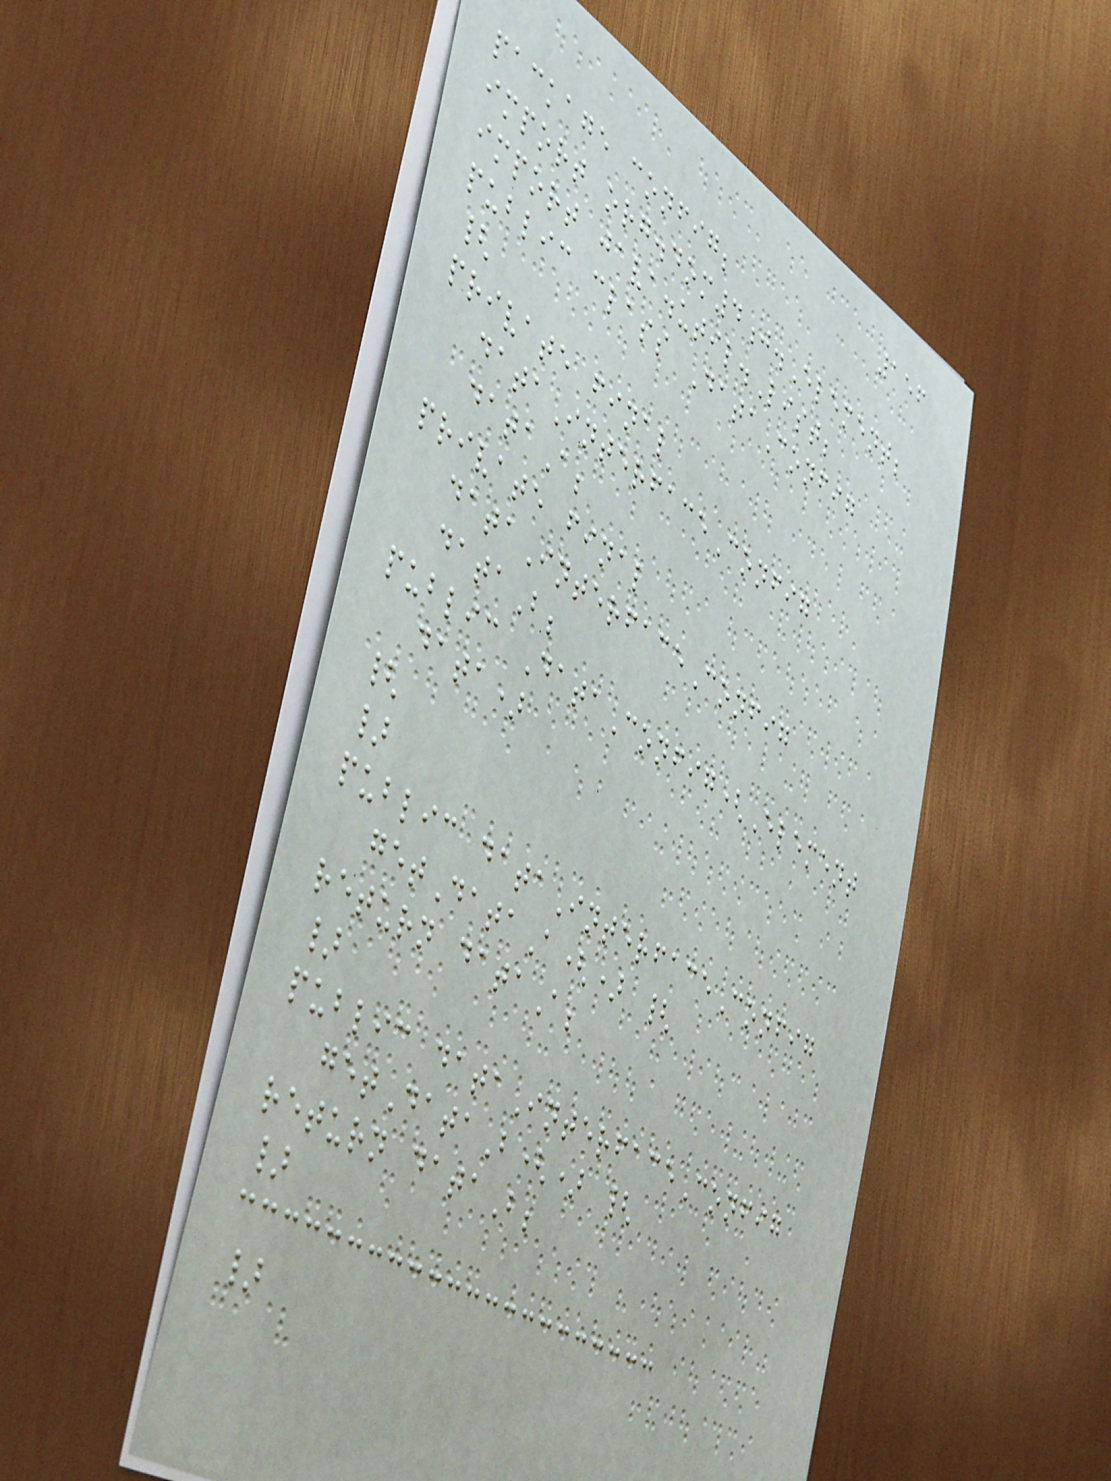156
package config;
import org.dom4j.Element;
import java.util.List;
public class DataConfig
{
private final
dataInterfaceConfig
dataA;
private final
dataInterfaceConfig
dataB;
public DataConfig(Element
data)
{
}
public dataInterfaceConfig
getDataA() {
return dataA;
}
public dataInterfaceConfig
getDataB() {
return dataB;
}
}
